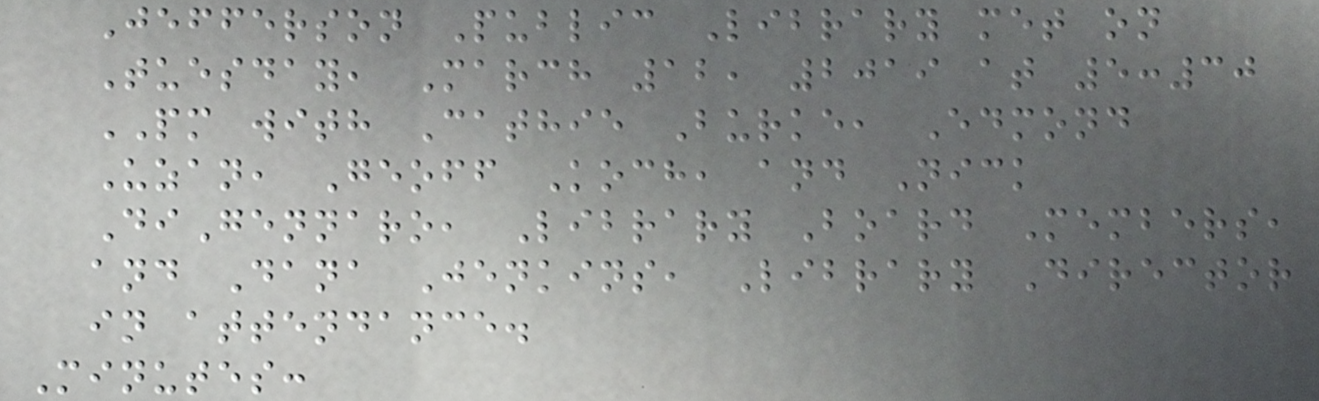Jefferson Public Library met on
Tuesday, March 12, 2019 at 5:30
PM with Cathie Burke, Edmond
Uzan, Geoff Koch, and Nick
DiGennaro, Library Board Members,
and Dana Jenkins, Library Director
in attendance.
Minutes:
